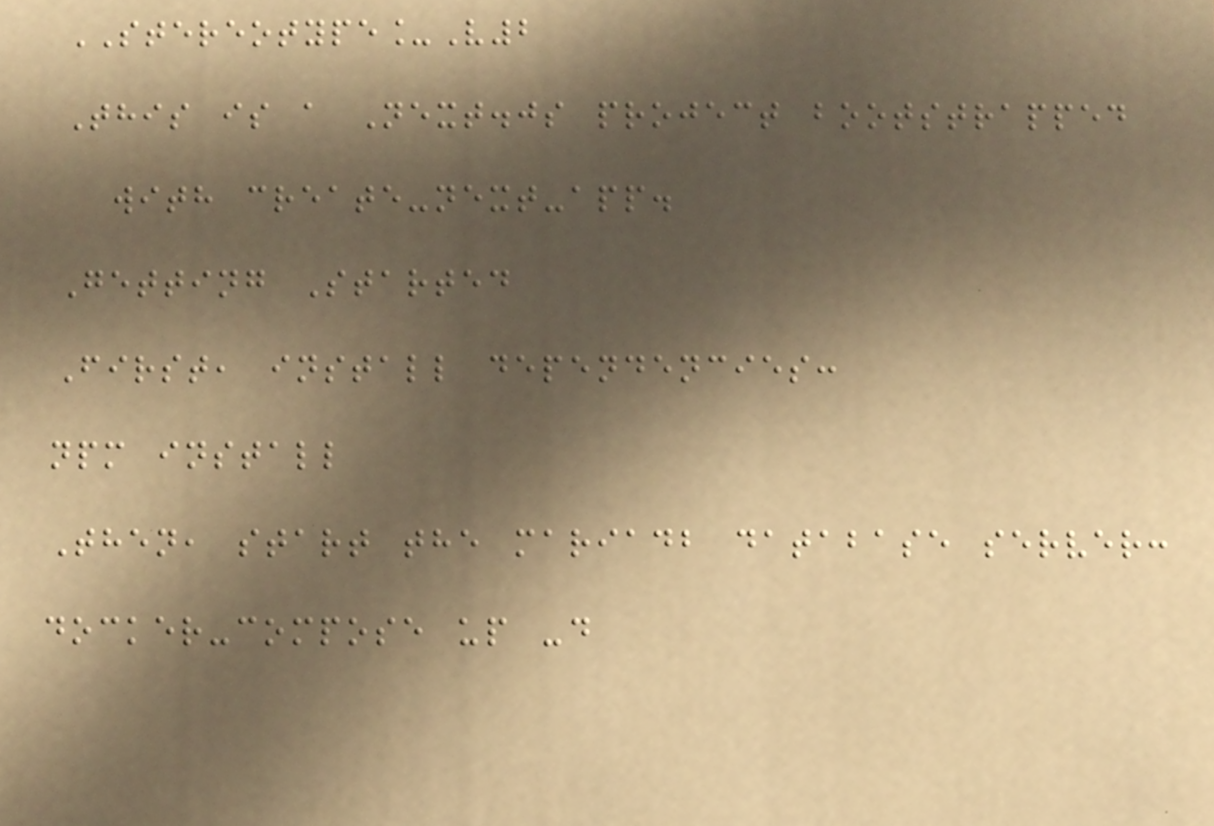STEREOTYPE_V2
This is a Next.js project bootstrapped
with create-next-app.
Getting Started
First, install dependencies:
npm install
Then, start the mariadb database server:
docker-compose up -d
